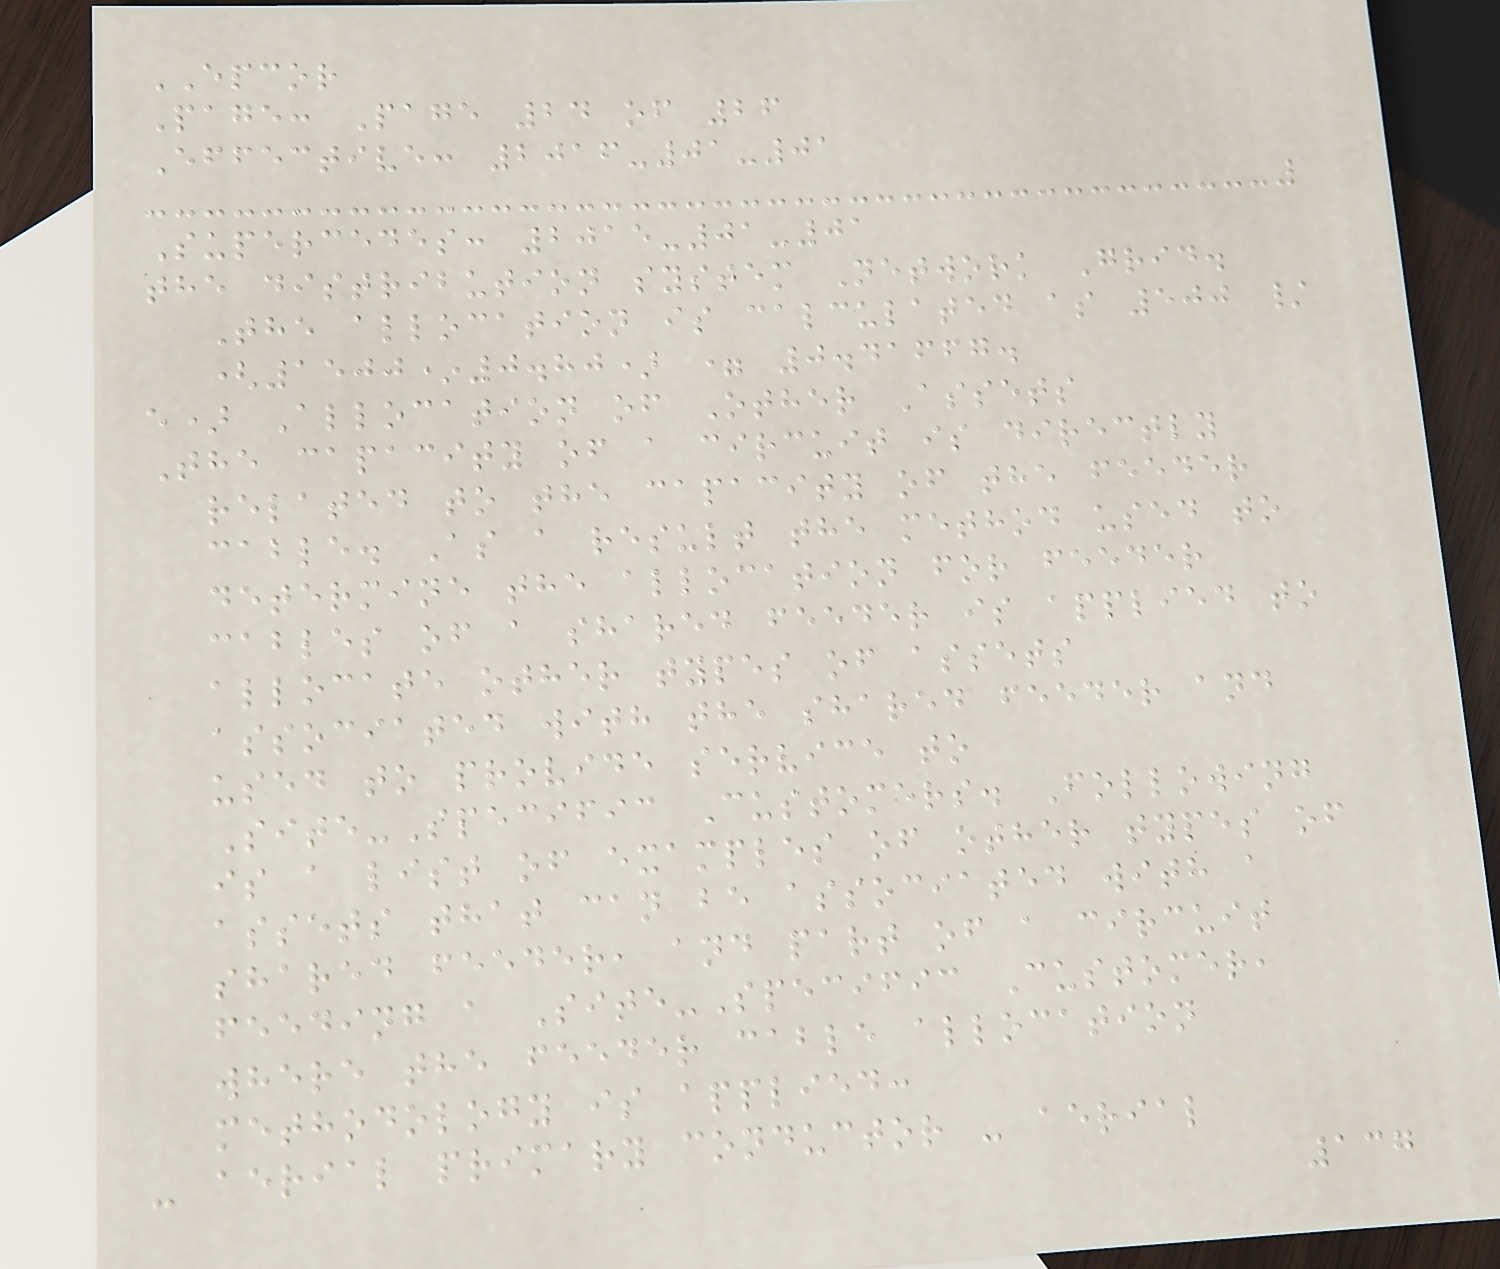EPCOR
Page: Page 24 of 26
Effective: 2016-01-01
Supercedes: 2015-01-01
the distribution system Network Grid.
The allocation is calculated as 500 /
(1500*0.80) = 0.41667.
e) Allocation of Other Assets
The capacity of a circuit is directly
related to the capacity of the feeder
cable. As a result the method used to
determine the allocation for feeder
cables of a shared feeder is applied to
allocate other types of assets
associated with the shared feeder and
used to provide service to
Site-Specific Customers. Following
is a list of examples of other types of
assets that can be associated with a
shared feeder, and part of a circuit
feeding a Site-Specific Customer,
where the feeder cable allocation
methodology is applied:
- aerial primary conductor - aerial
137
